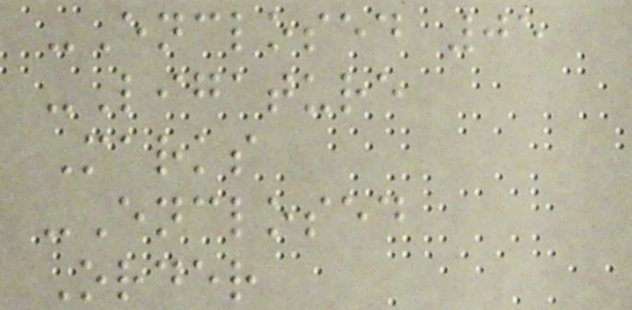-Enclosed 05
-Ligature
Marks
-Enclosed
Order
